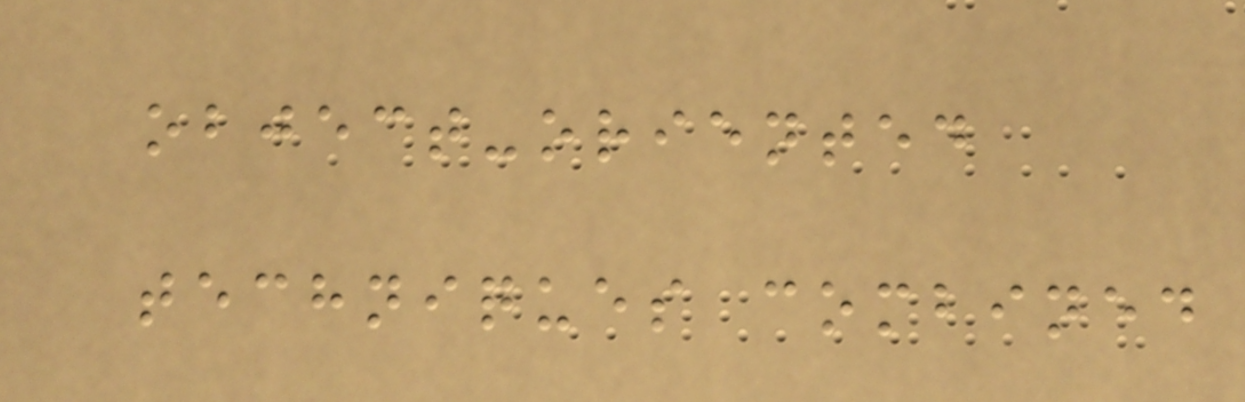object-oriented
techniques combined
